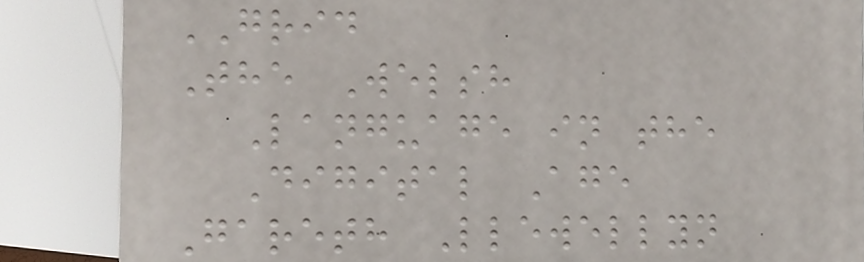GRID
The Welsh
Language in the
Digital Age
Gareth Llewellyn
